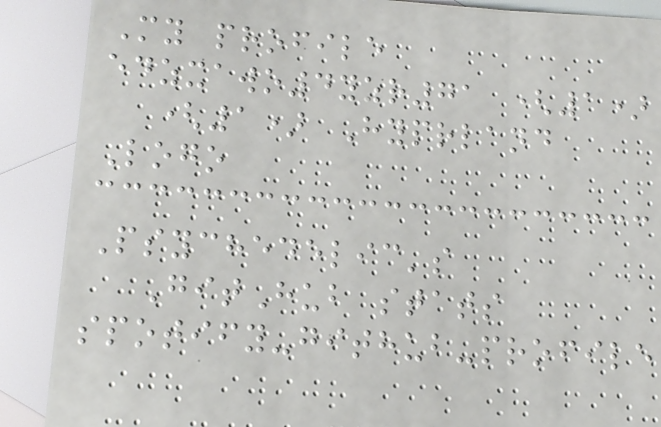My profile
edzxawo4yzr71 (1)
(1) Hyprland
Logo
Psychedelic's
GitHub stats
spotify-github-profile
